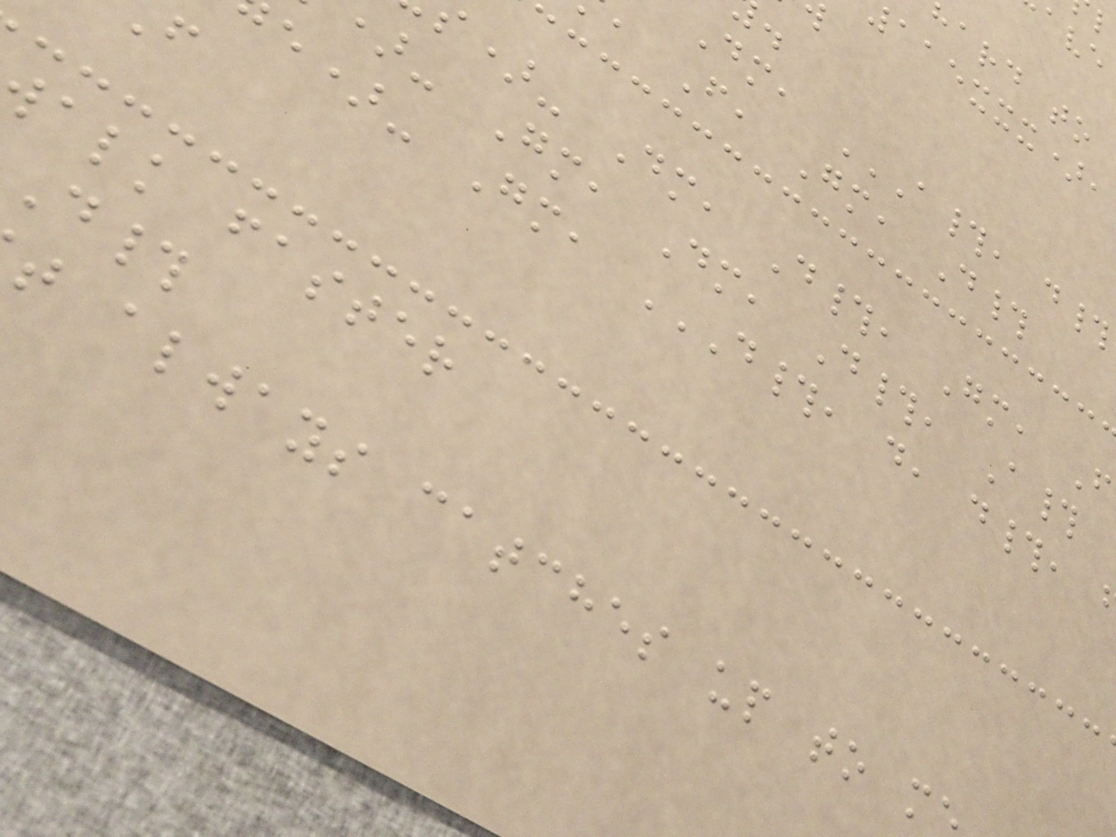aaexxx),
, F, Gm, D#
)- Dm, D#, Gm, F
- Gm, Dm, D#, A#
alk faster
D#
t always catches up to m
